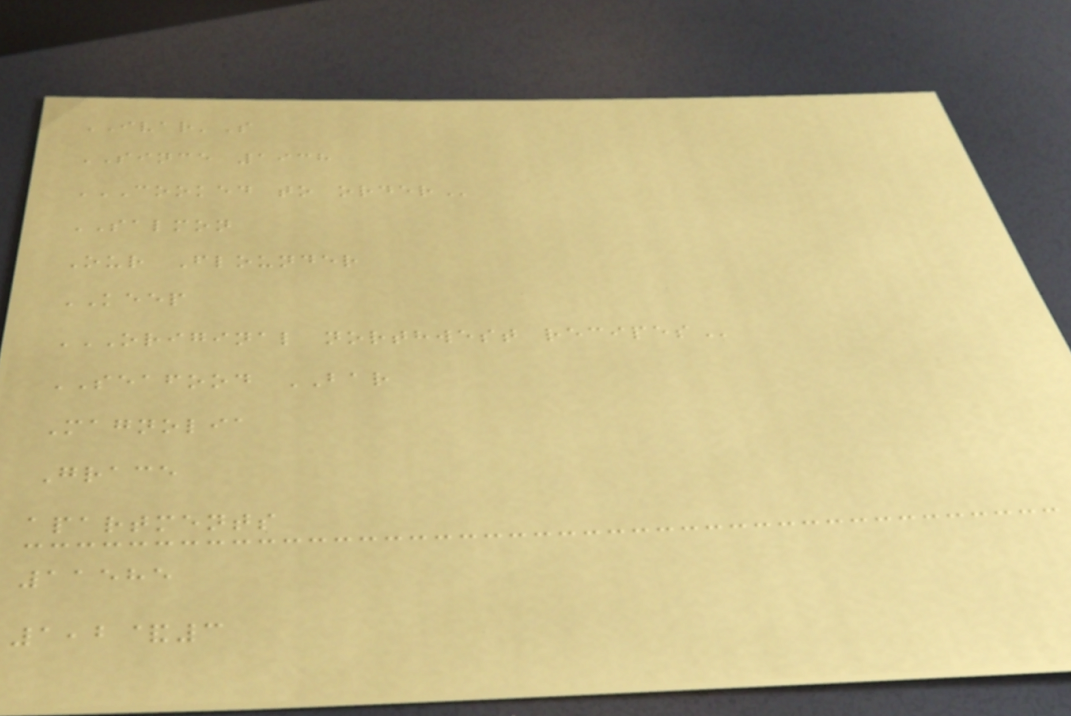IVAR'S
SINCE 1938
COOKED TO ORDER
SALMON
Our Flounder
KEEP
ORIGINAL NORTHWEST RECIPES
SEAFOOD BAR
Magnolia
Grace
apartments
11585
1,2&3
